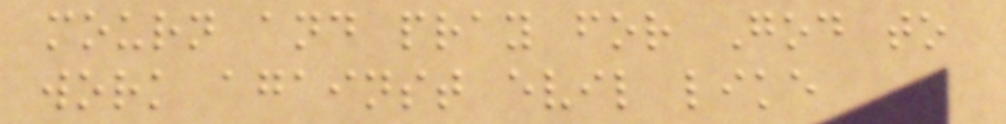mourn and pray for God to
work against evil like
